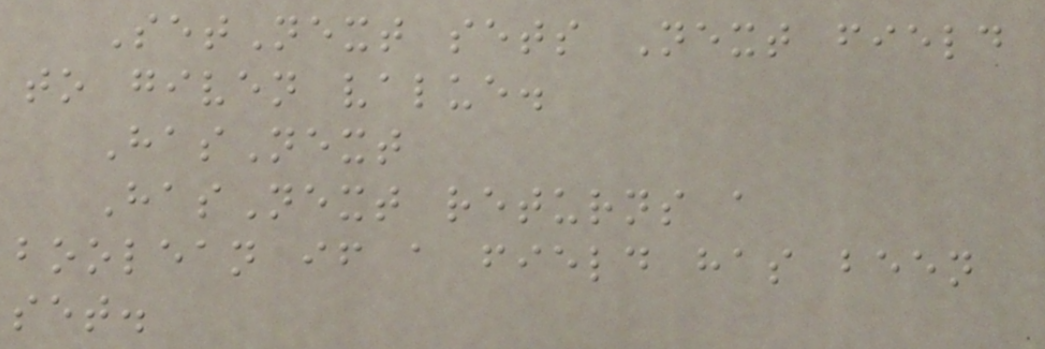SetNext sets Next field
to given value.
HasNext
HasNext returns a
boolean if a field has been
set.
